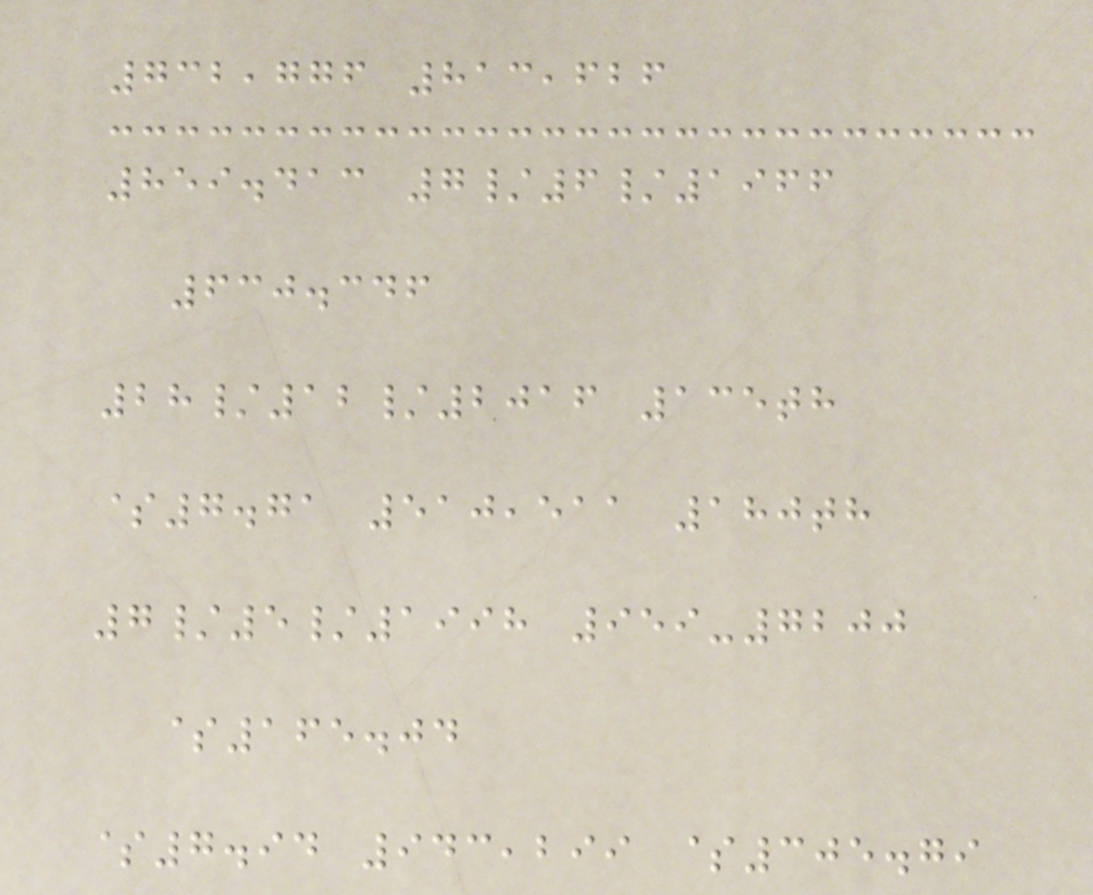732,776 813,626
859.413 7/6/1966
630.346
28/12/2016 135th
$7.71 510,511 180th
7/5/1998 959-7200
$165.04
$7.94 943,299 $305.79
